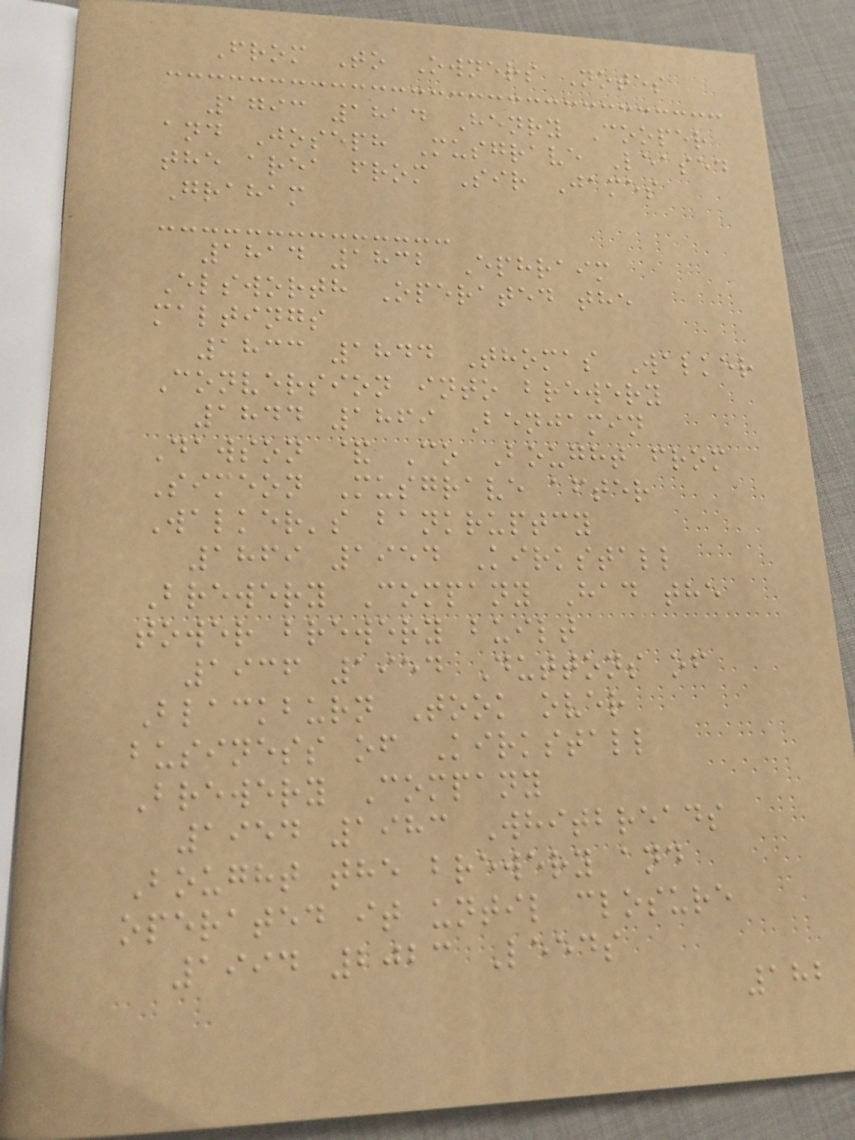From To Owners Notes
1793 1814 Henry Cooper
and Joseph Musgrave Leased
the area from Sir James
Graham
1814 1832 Ephraim
Elsworth Operated the
maltings
1833 1844 Thomas Walker
Conversion into brewery
1844 1869 Benjamin
Dawson & Co Bought from
Simeon Musgrave after
Walker's bankruptcy
1869 1954 Kirkstall
Brewery Company Had the
tower brewery built
1936 1954 Duttons of
Blackburn Took over
business of Kirkstall
Brewery Company
1954 1983 Whitbreads
Bought the brewery and
operated it until closure
1994 2023 Leeds
182
